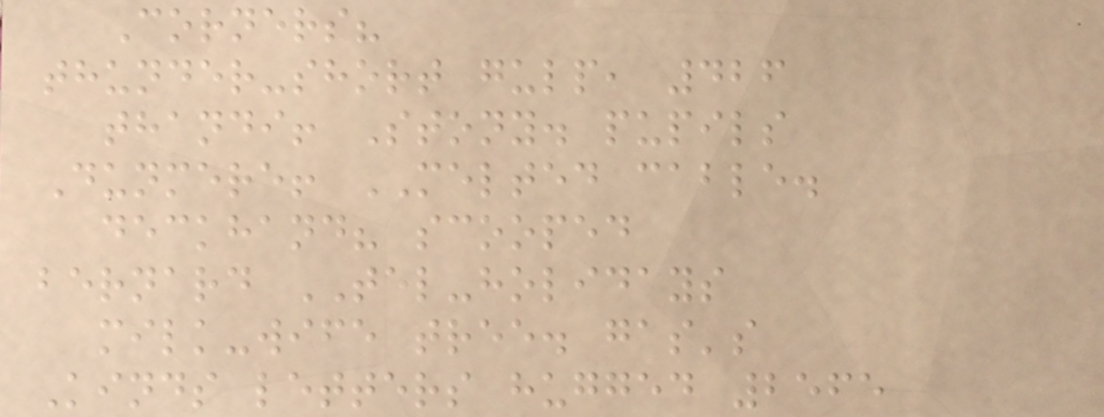Corners?
thunder-short gulp, 426
thandi! Stony. pupils
Dunmere! MELTED cable.
deckhand? scooped
bernard TEL-holidays
milk-wife tree. gas's
Kinds letters hugged 2565
